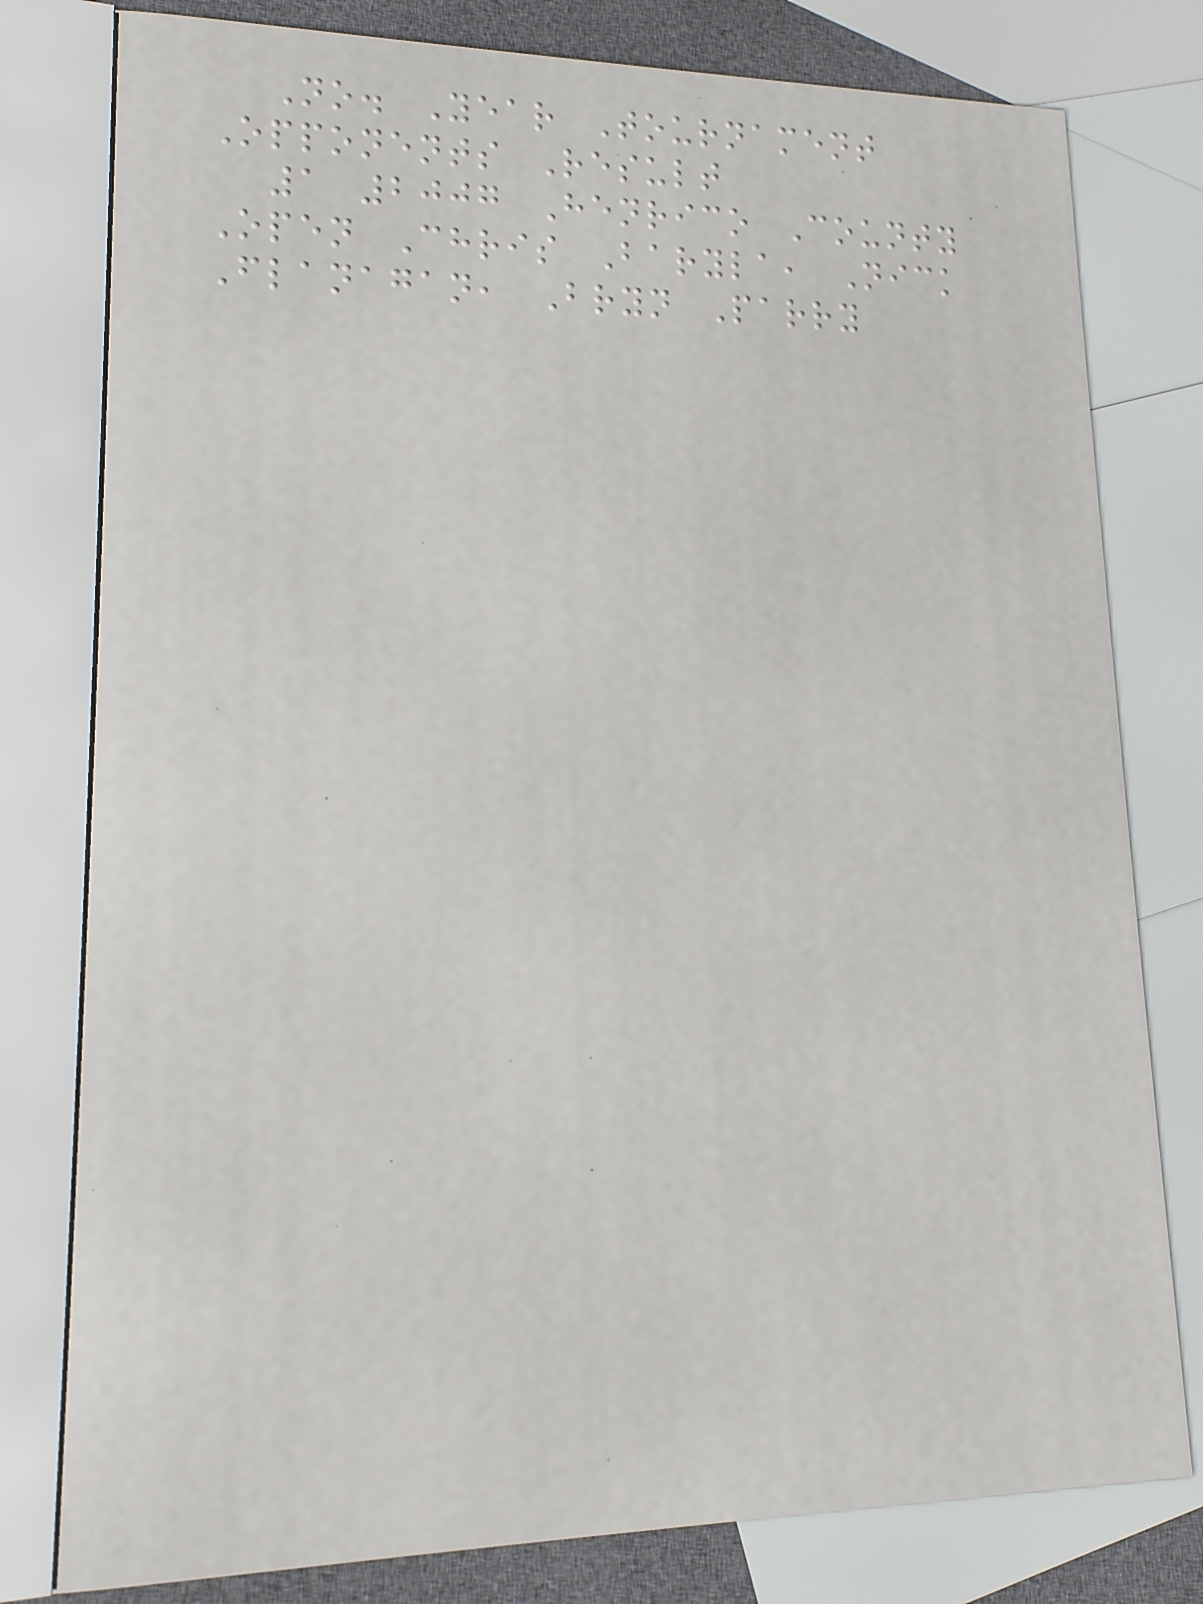No. Year Tournament
Opponents Result
1 2007 Henrico County
Open Chris Baryla, Nick
Flanagan, Bryn Parry
